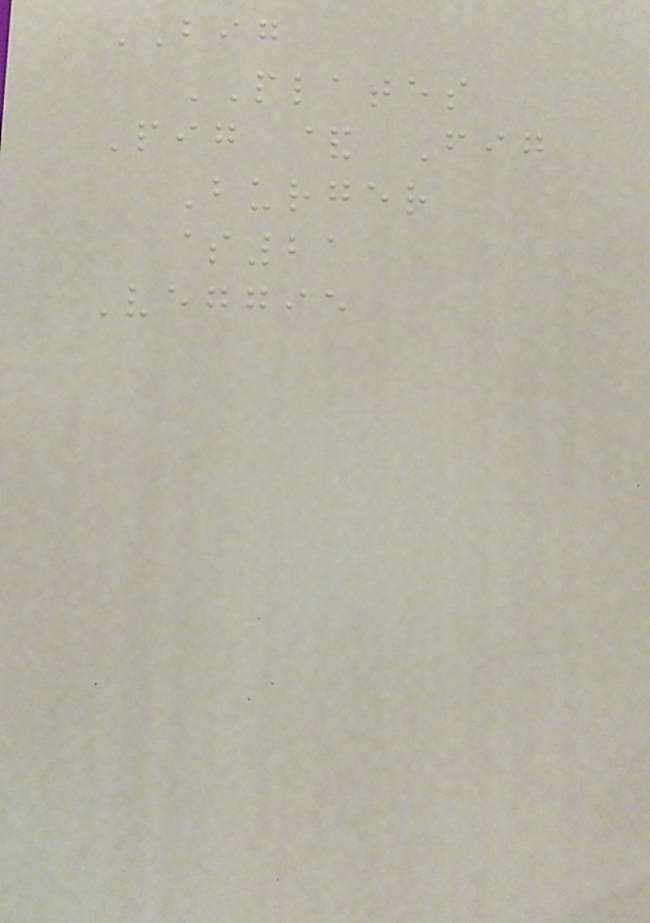BIG
PLATES
Pig & Fig
Burger
$21
Veggie
